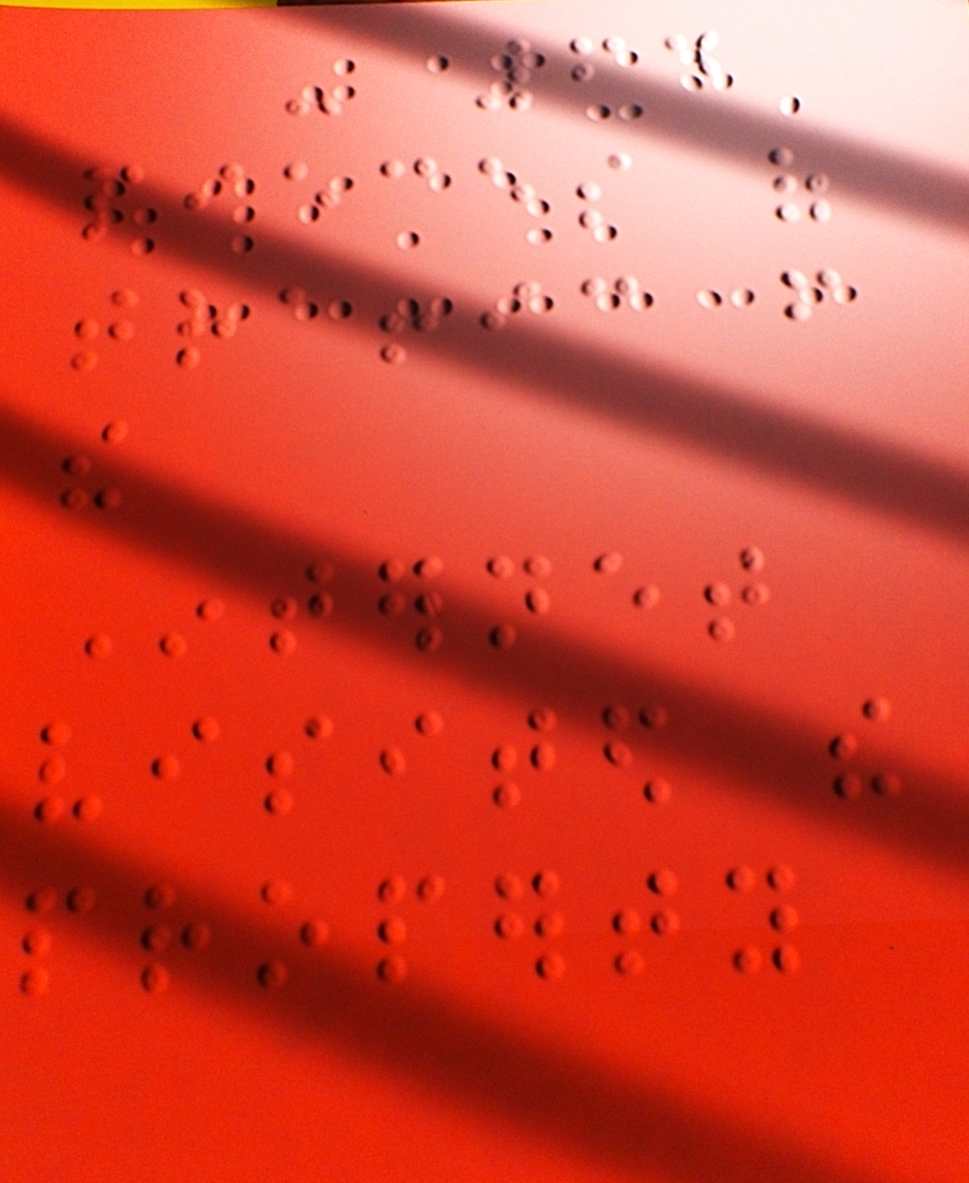- 64
pieces of
traffic from
the
Internet
visited the
property
